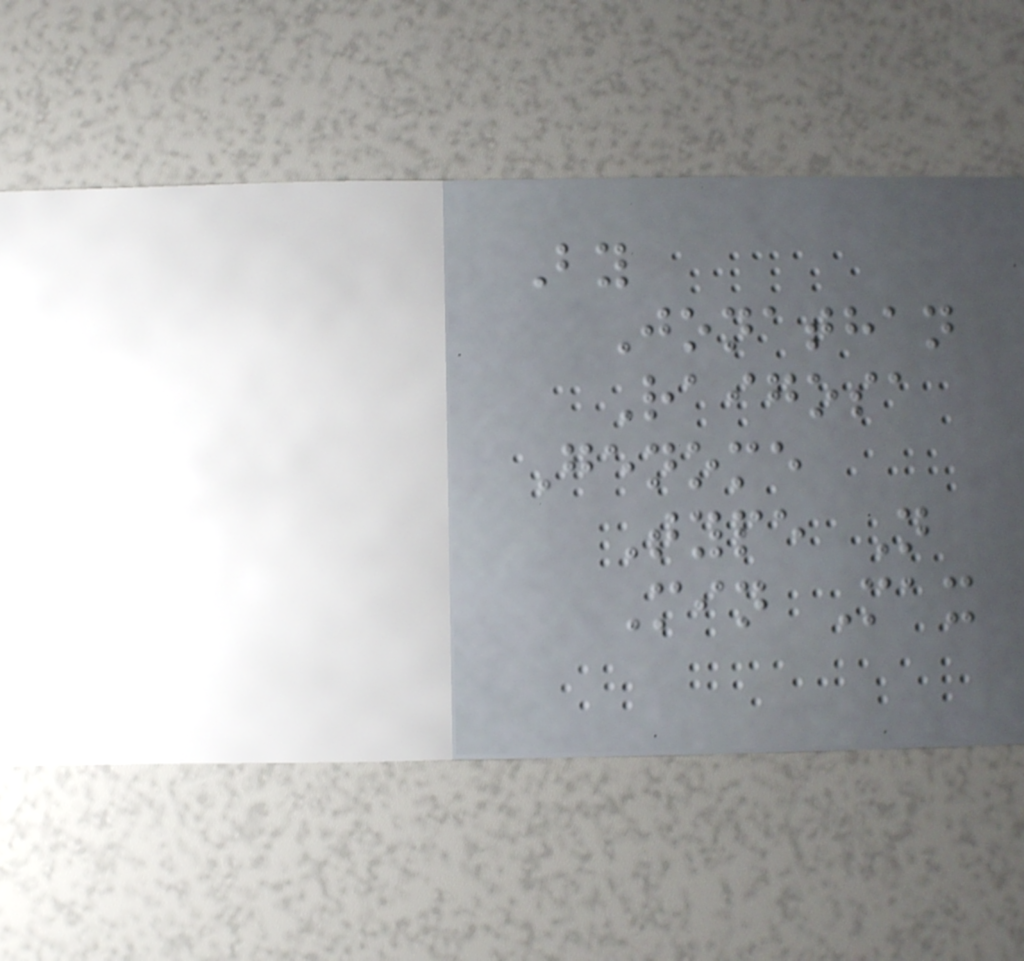By
Jonathan
Raigosa
Genome
Type N
Min Max
